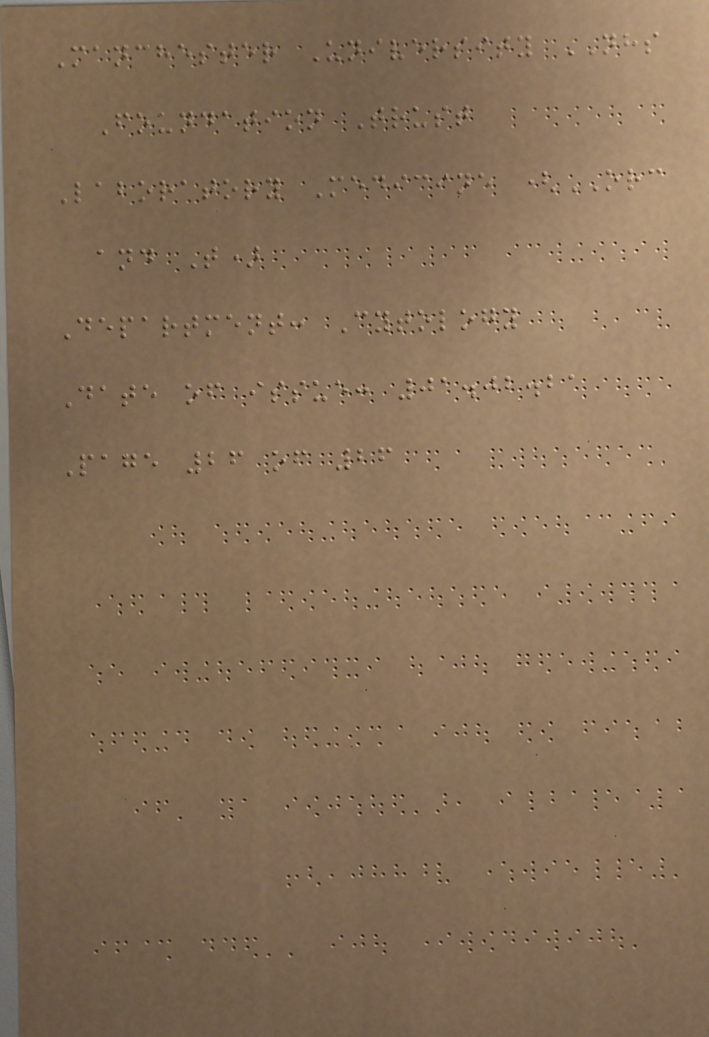Manchester University NHS
Foundation Trust
Laboratory Medicine (ORC
and T)
Department: Cytology
Date of issue: 01.02.21
Page 26 of 26
